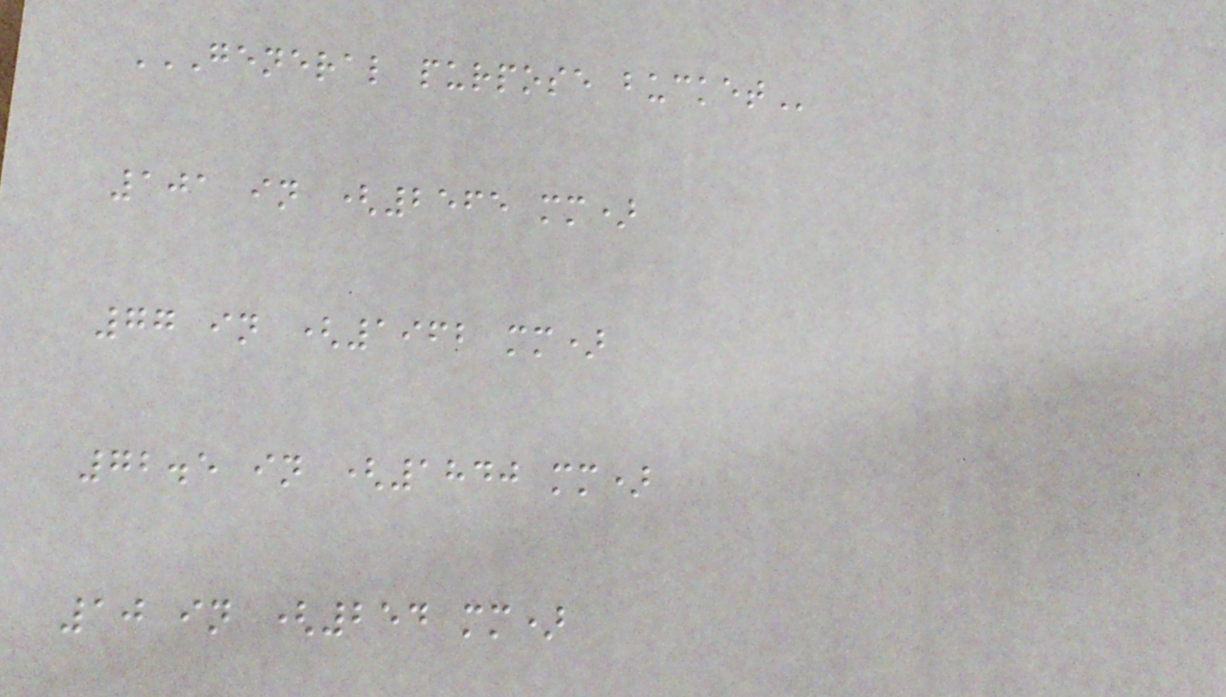GENERAL PURPOSE BUCKET
101 in (2565 mm)
77 in (1962 mm)
72.5 in (1840 mm)
10 in (254 mm)
